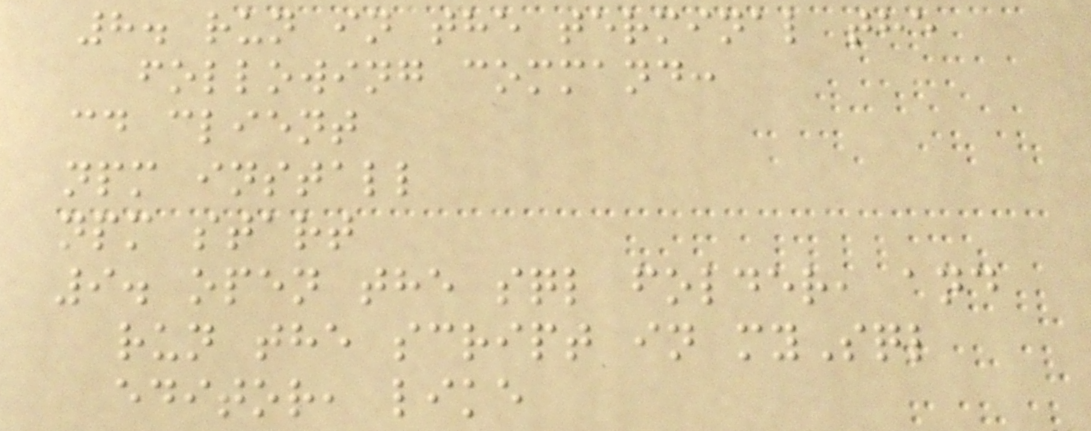8. run in the terminal the
following command:
cd client
npm install
npm start
9. open the sql folder, and
run the script in mySql
editor, like
